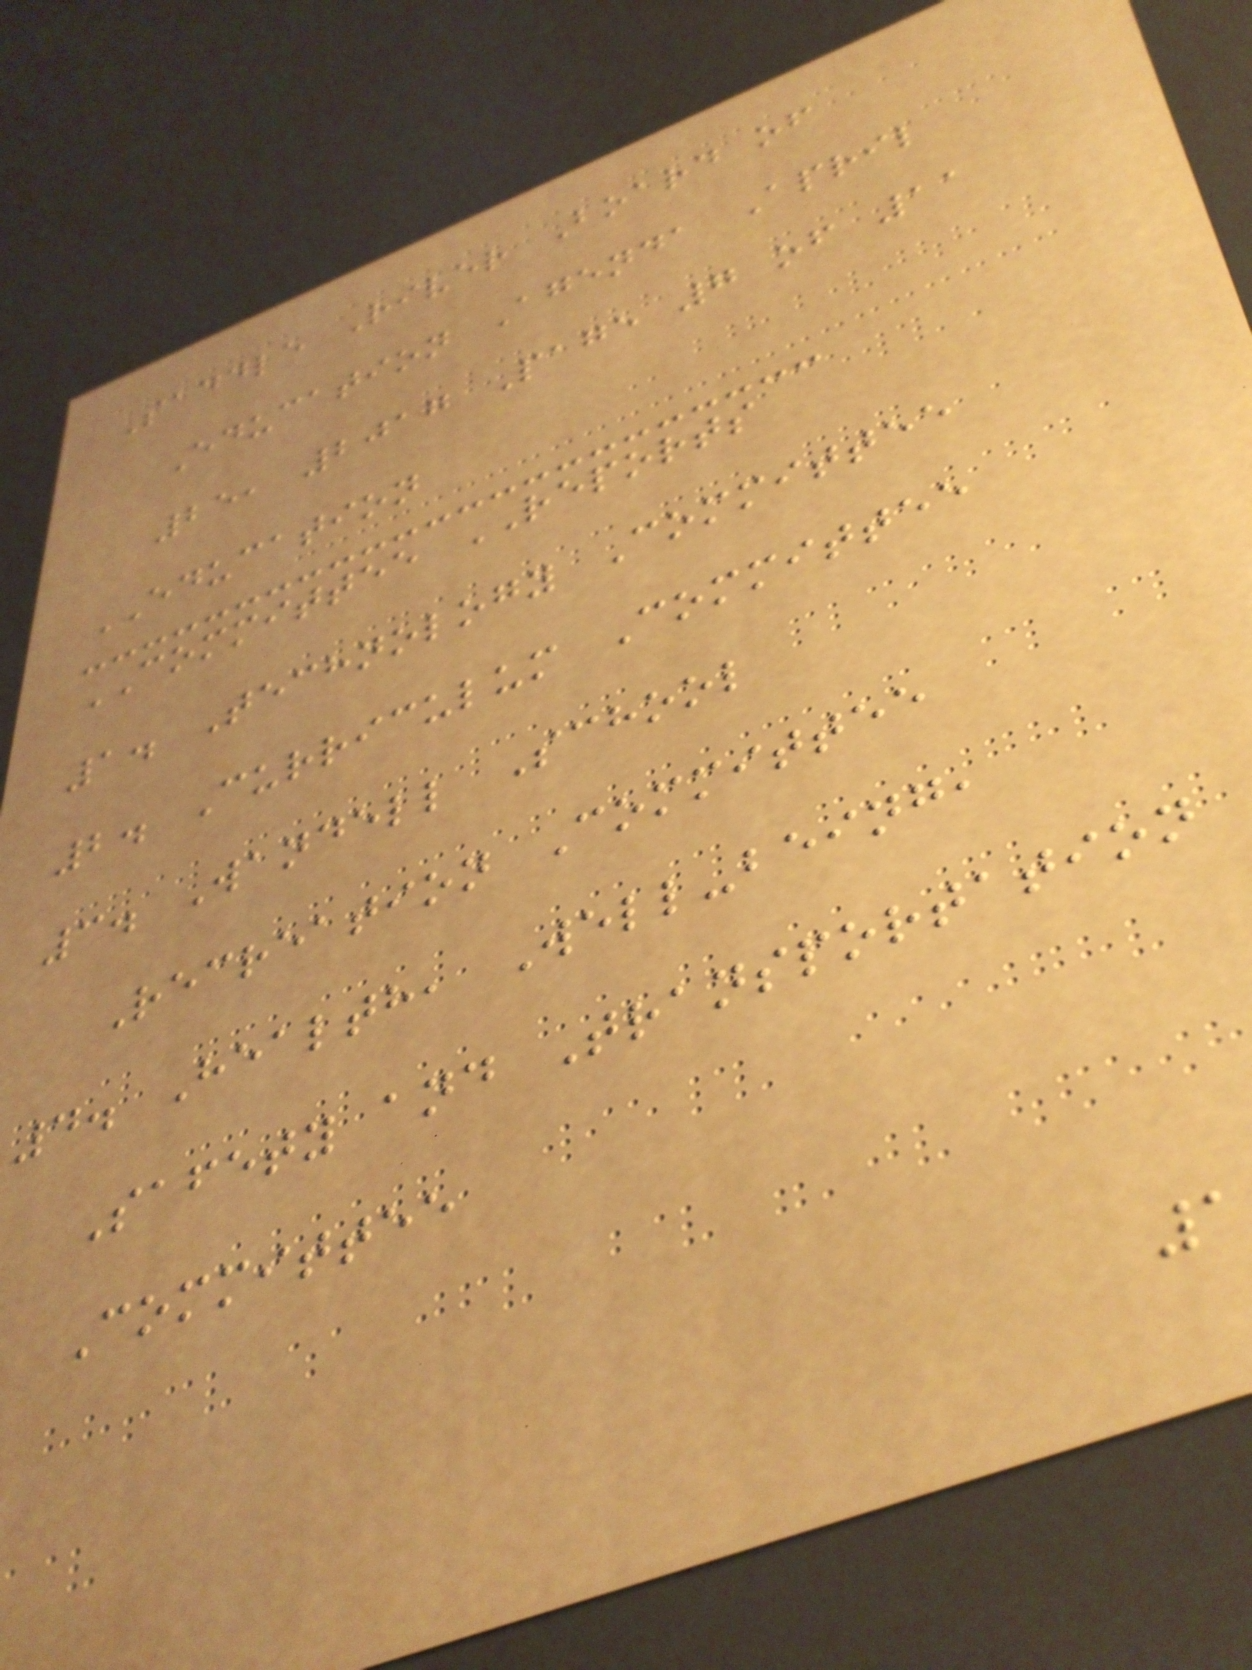Saddle River Board of
Education Agenda April
25, 2017 Page 7 of 11
EDUCATION
COMMITTEE REPORTS
1. Technology Committee
2. Curriculum Committee
3. Wandell School
Recreation Committee
4. Health, Well-being,
Safety and Transportation
Committee
